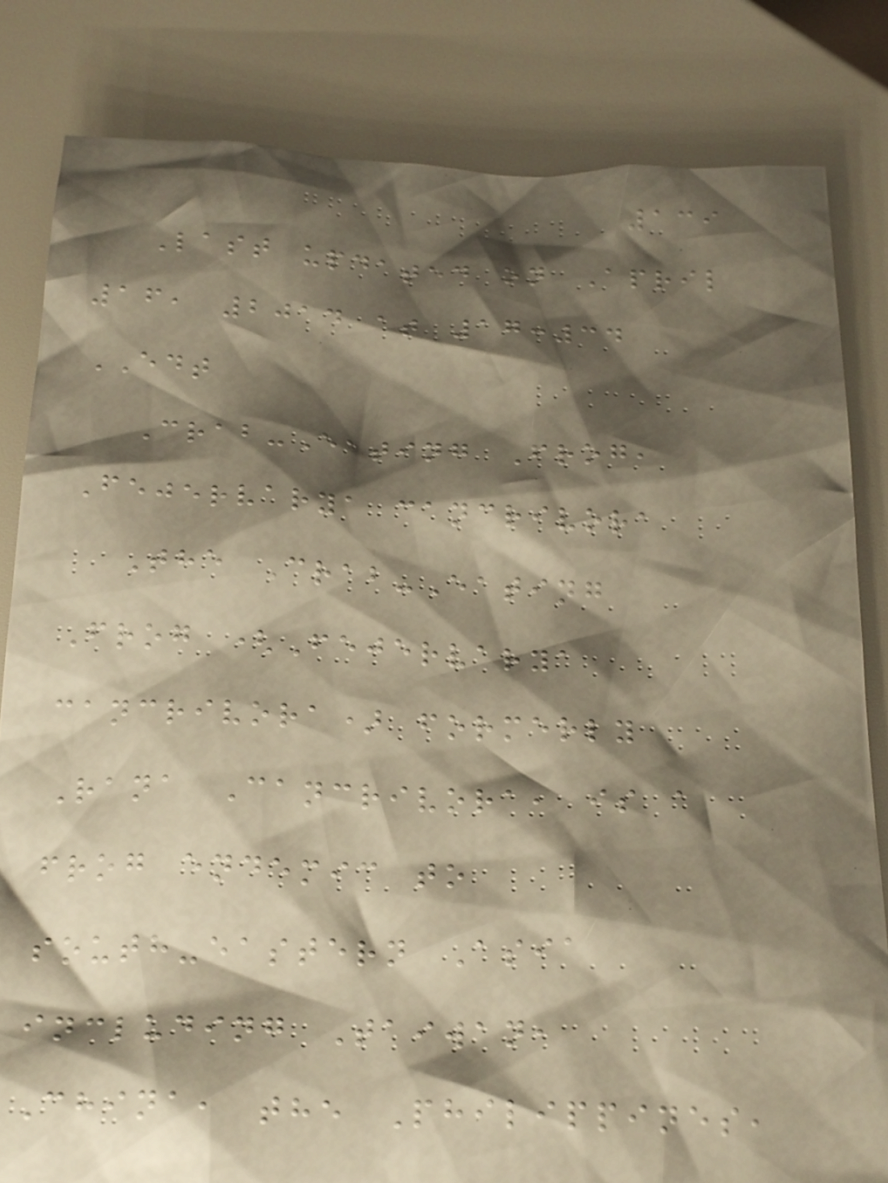139
Last updated on April
16, 2014 at 17:34
EDT
Crab-Eating Frog,
Fejervarya cancrivora
The Crab-Eating
Frog (Fejervarya
cancrivora) formerly
Rana Cancrivora, is a
frog endemic to
south-eastern Asia
including Taiwan,
China, the Philippines,
